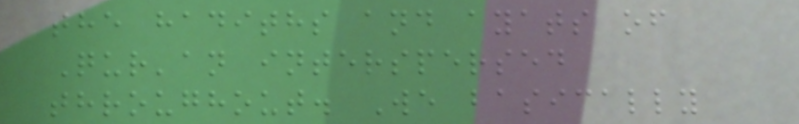the hadiths and ayats of
Qur'an interspersed
throughout. We basically
